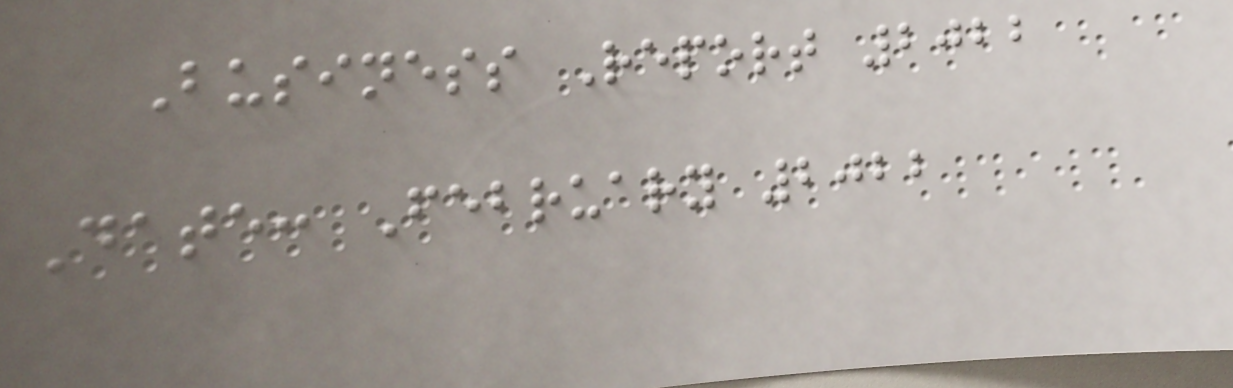Business Report 2022
Date: February 2022
